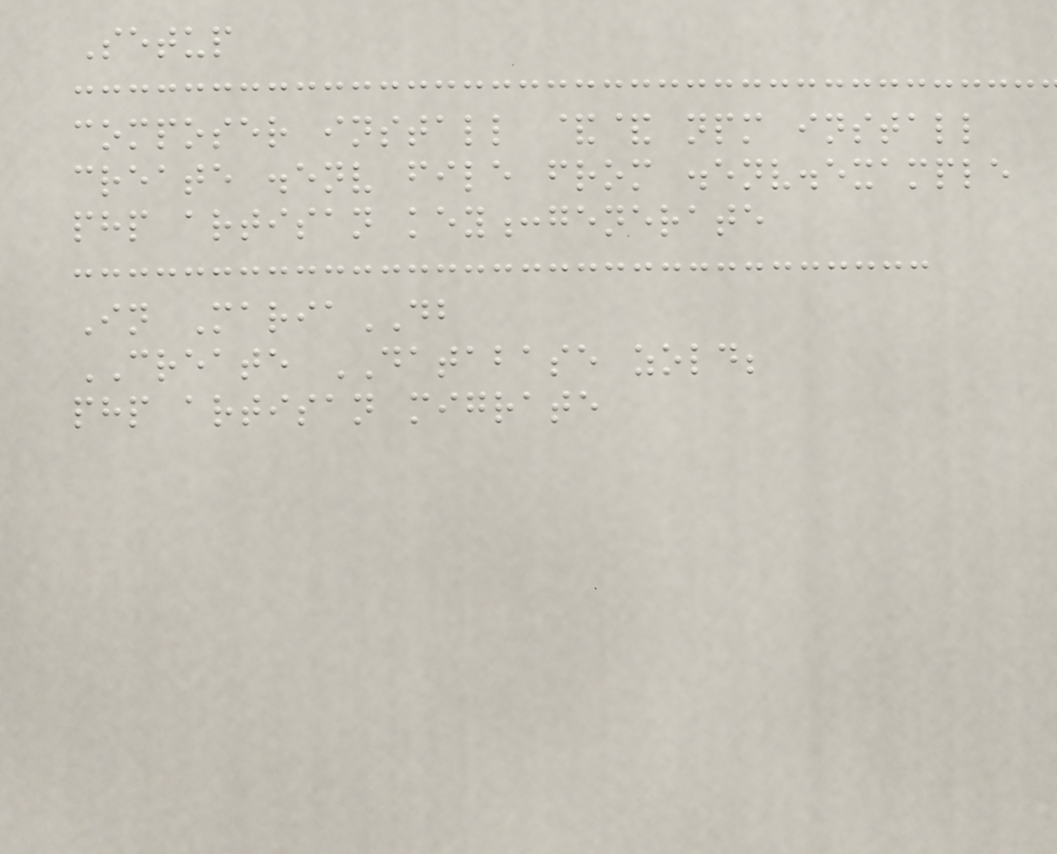Setup
composer install && npm install
create .env file from .env.example
php artisan key:generate
In MariaDB
CREATE DATABASE zold;
php artisan migrate
